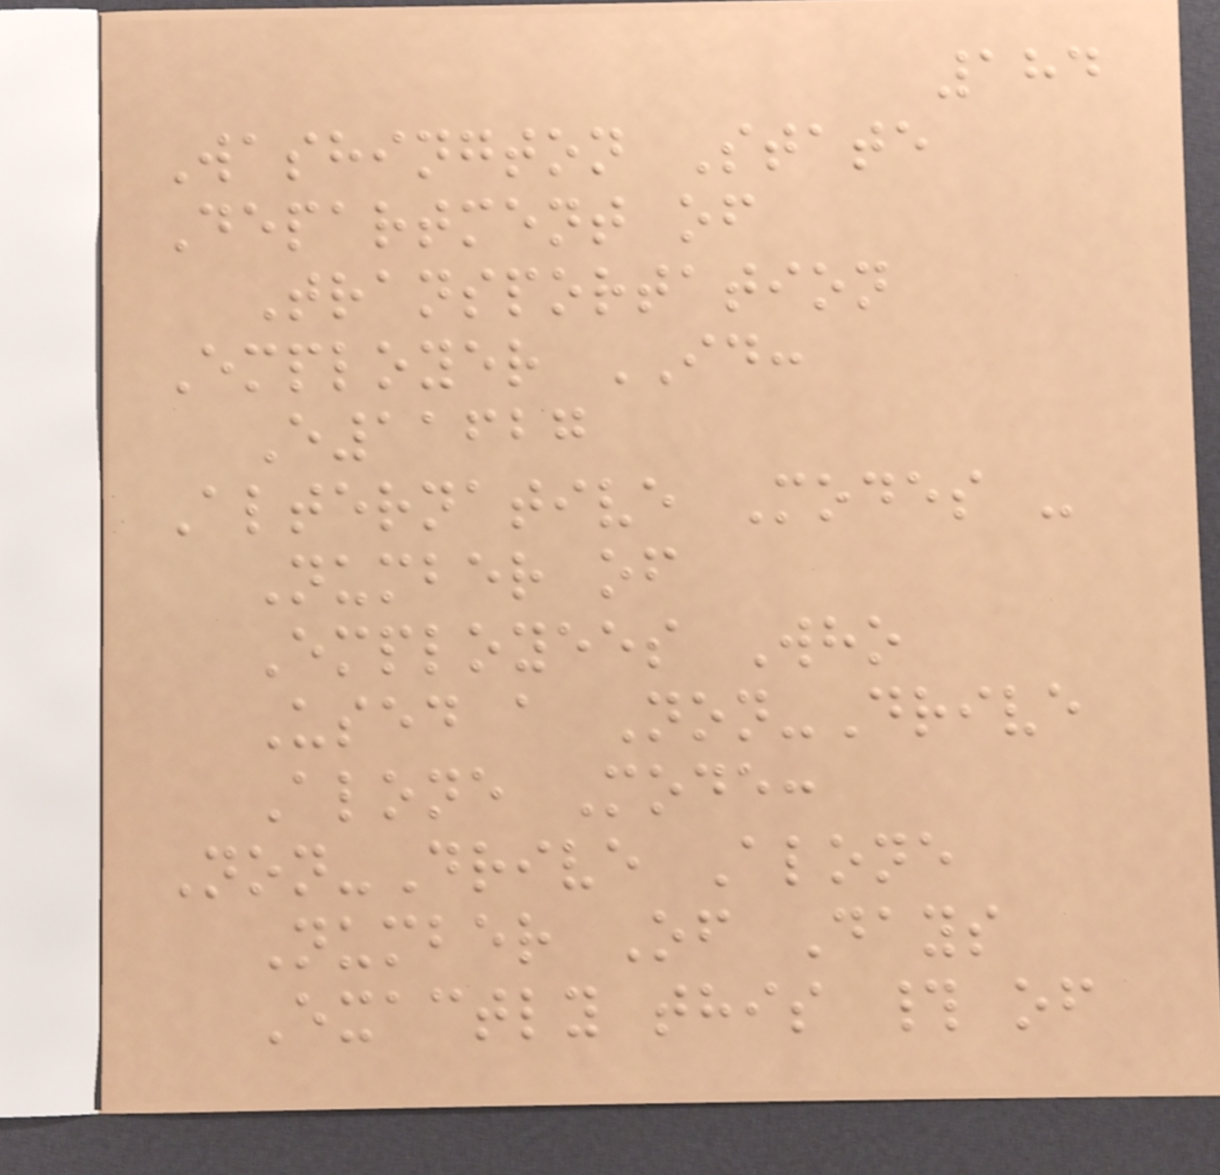184
Washington State
Department of
Transportation
Employer ID:
E11627
Alternative Modes -
Number of
Employees Who
Used a Non-Drive
Alone Mode:
Non-Drive Alone
Number Of Days
Exactly this # of
